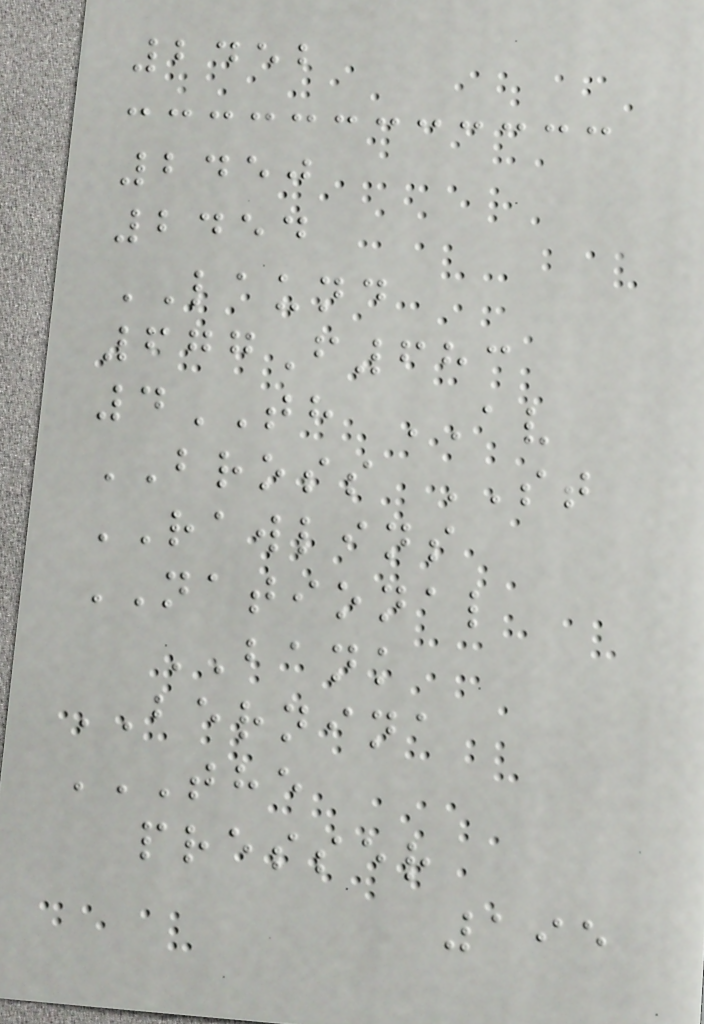2452
2450
2454
LAUND
677F683
4TH AV
BROSS ST
RAWLINS
NATIONAL
BANK
BERNINA
THE
PRESSER
195
